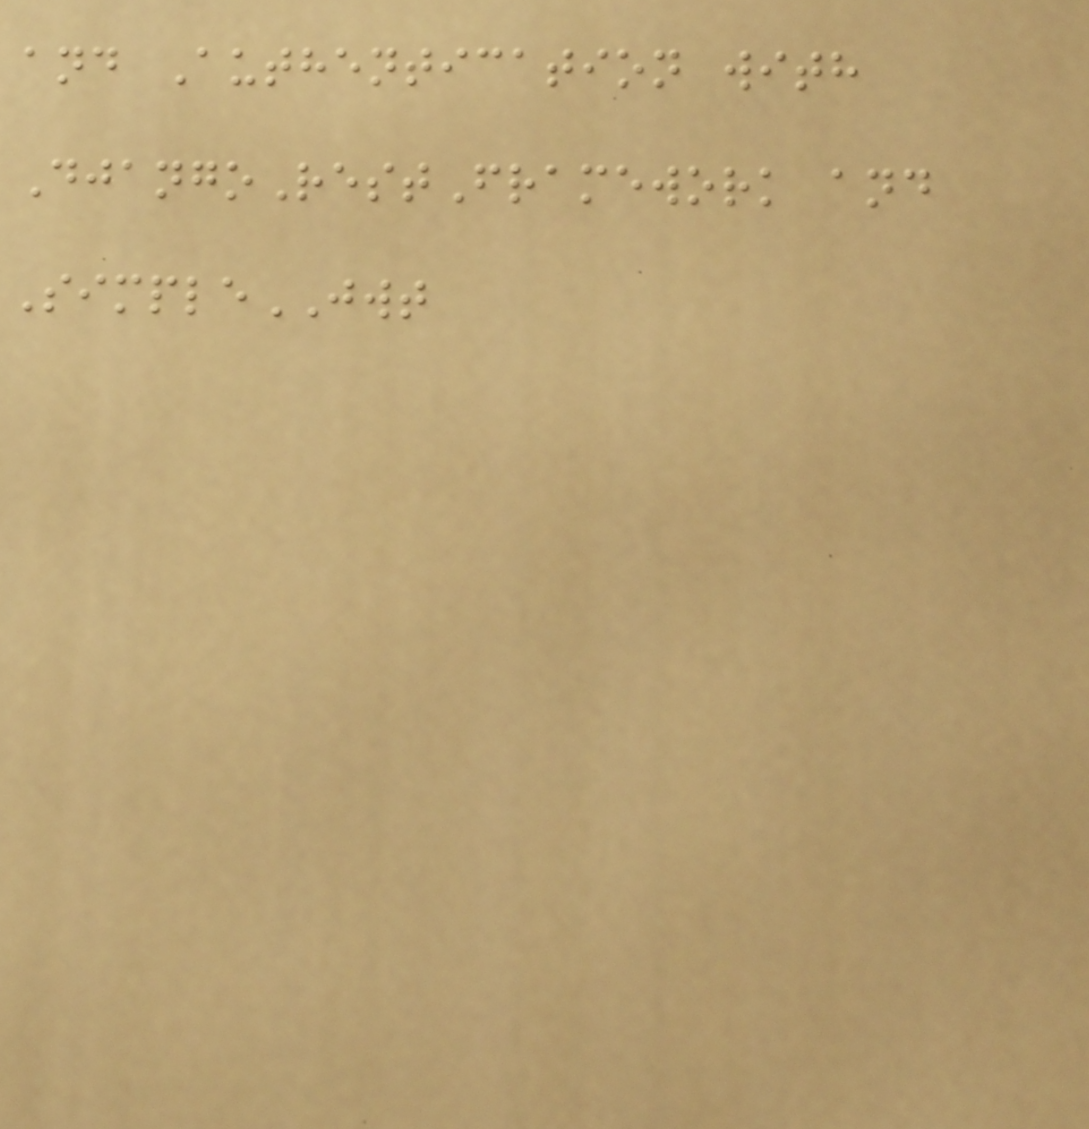and Authentication with
DjangoRestFramework and
SimpleJWT
